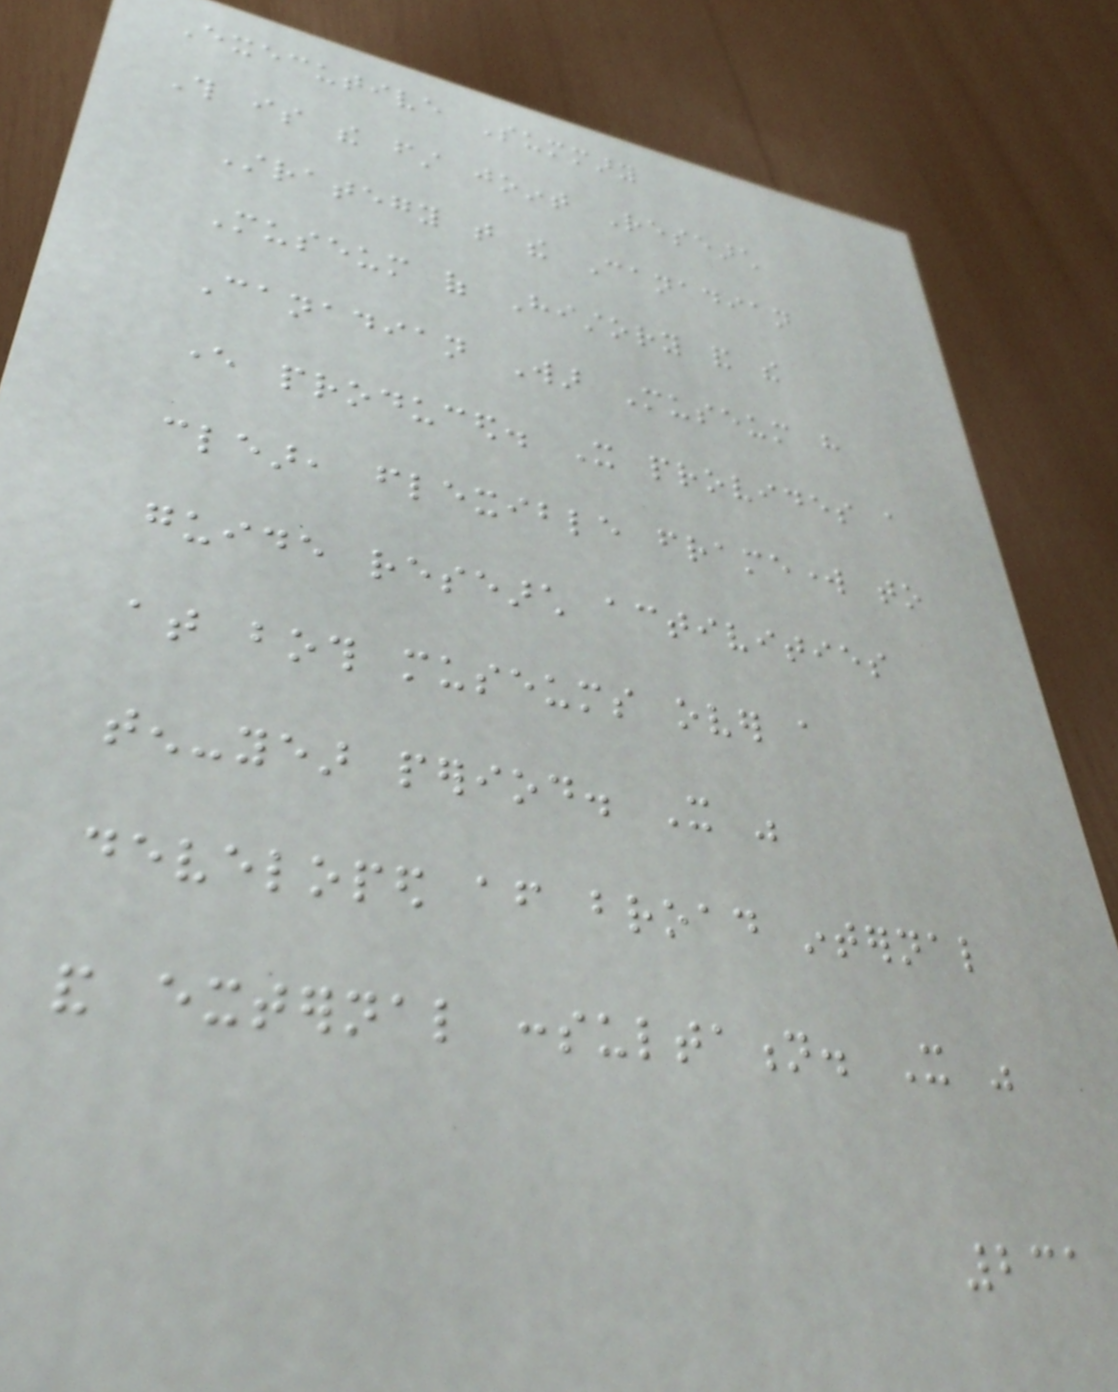Executive Summary
This is the first joint Research
Strategy that the Canadian
Museum of History and the
Canadian War Museum have
ever produced. It provides a
clear, flexible framework to
guide research activities
at both museums over a
ten-year period. It was
developed after broad internal
and external consultation. It was
231
